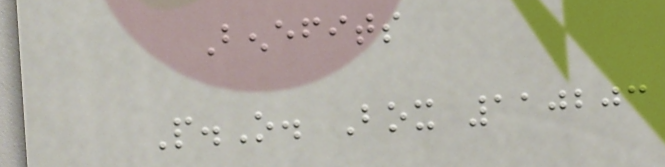Benefits
P.O. Box 110203
